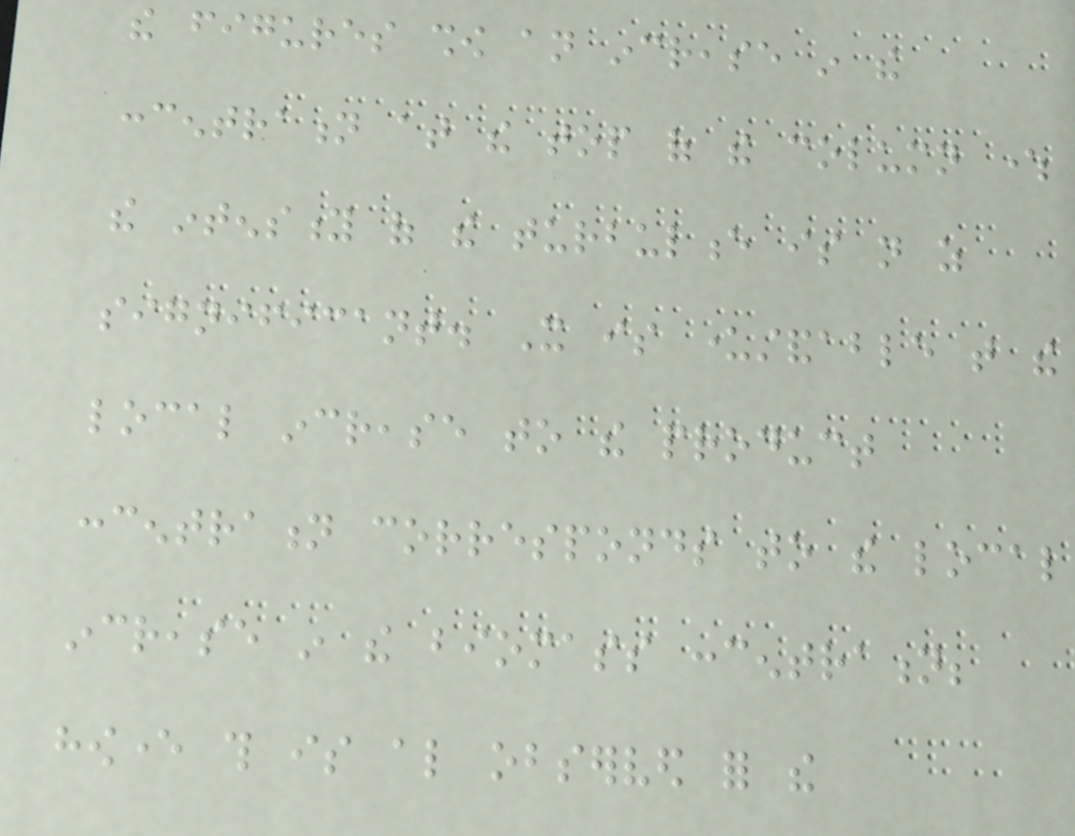the figures show an increase in the
concentration at the top of the column where
the intensity of the turbulence is not as
significant. It is understandable that the
local increase to the product
concentration corresponds to the local
increase in the biomass concentration;
however this is also observed for the
